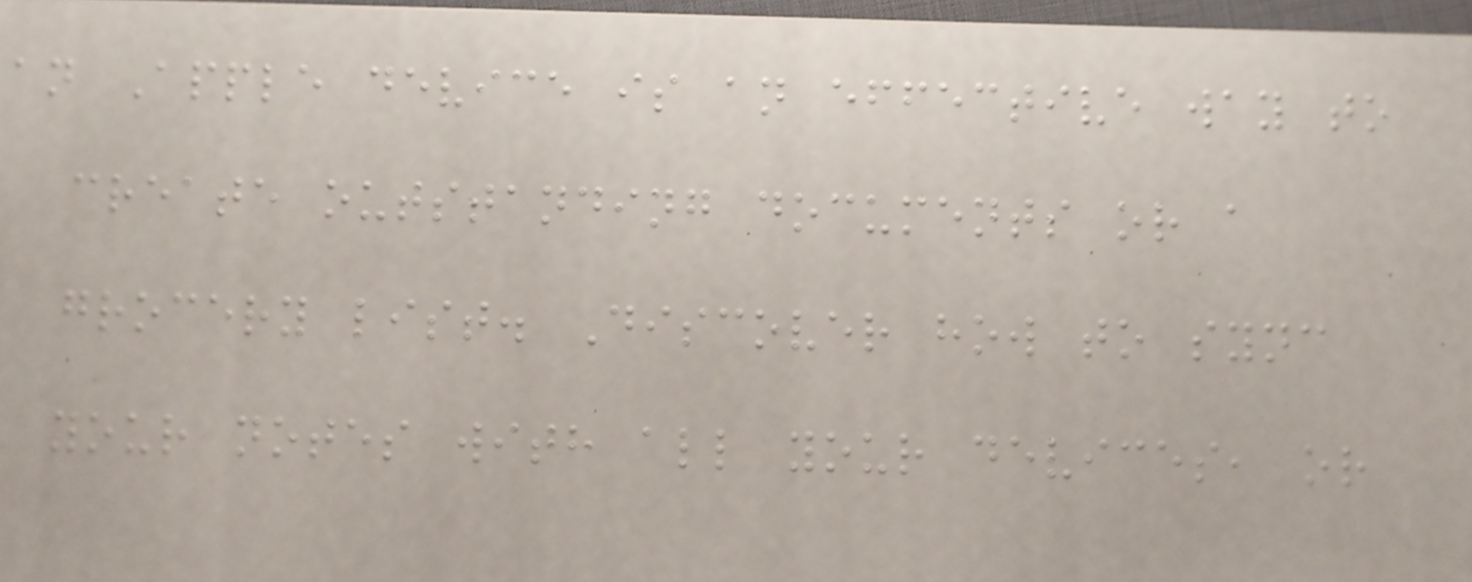an Apple device is an effective way to
create outstanding documents or a
grocery list. Discover how to sync
your notes with all your devices, or
